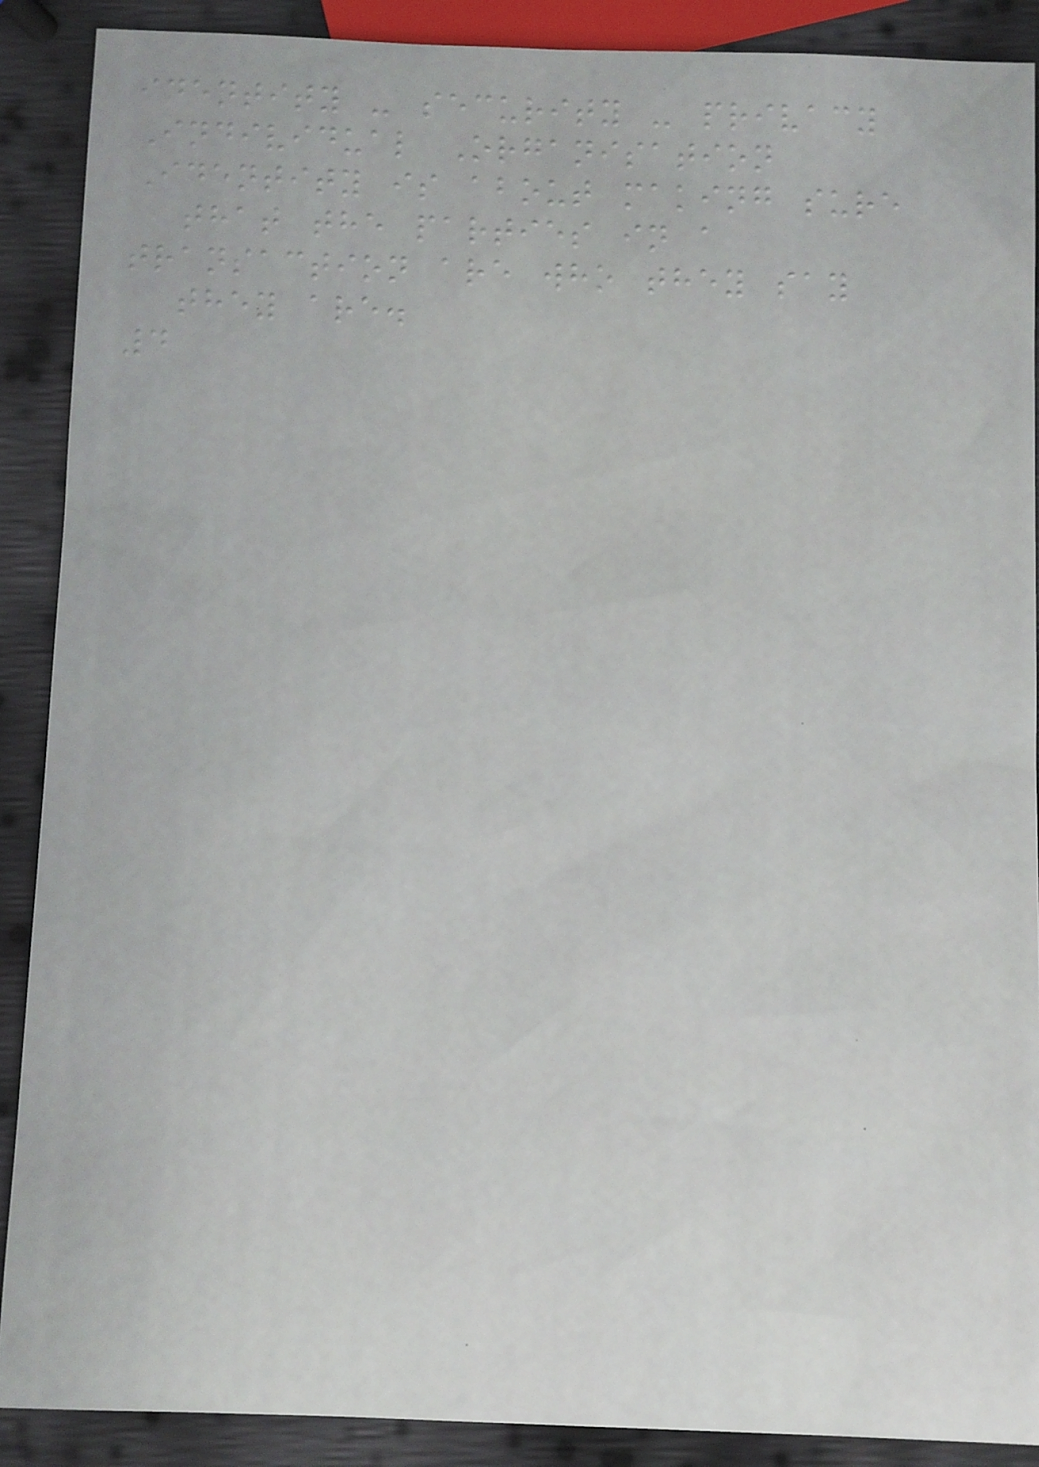identity - security - privacy
Individual Organisation
Identity is about making sure
that the parties in a
transaction are who they say
they are.
4
